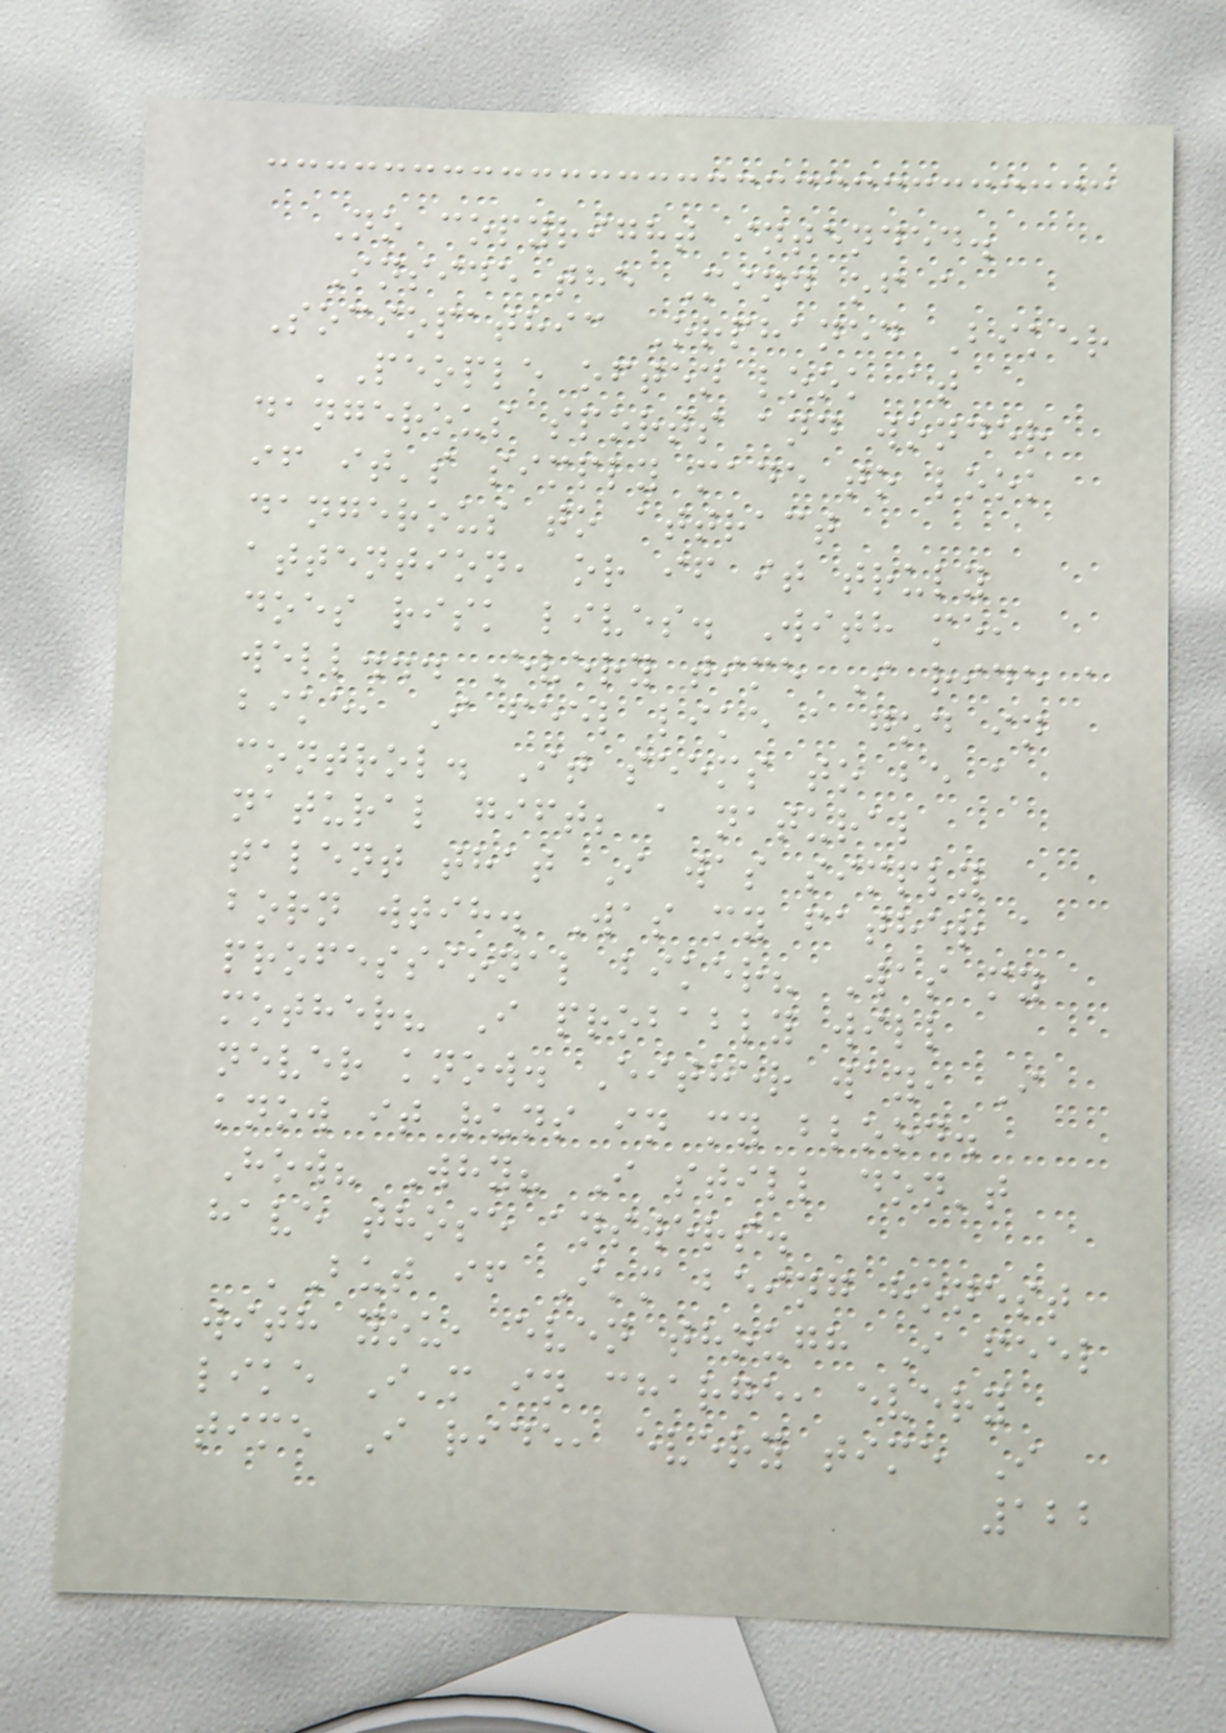No copyright intended.
Inside the Mind of a
Sociopathic Orphaned Biker
'People often look at
dangerous sports and wonder
if it's simply made to look
dangerous to attract
attention, or if it truly
does risk lives. With me,
well... Every time I ride a
bike, I feel like a god in
control. It seems to be a
natural gift; a natural
talent that I was simply
born wtih. Was my father a
professional biker? Was my
mother? I probably will
never know. Either way, I
know it runs in my blood.
How? Why? I still don't
have those answers.
'But if I'm being honest
with you, even though I feel
like I'm in charge, every
time I ride, every time I
122
